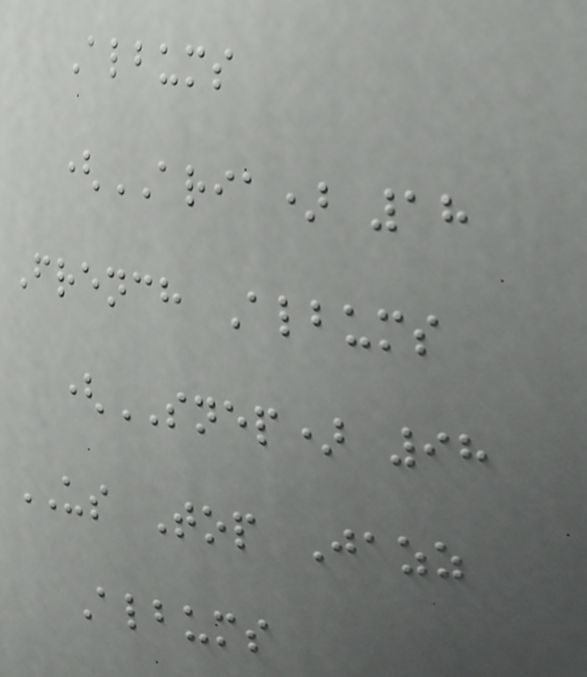Albums
(ARIA) 18
French Albums
(SNEP) 98
US Top Jazz
Albums
